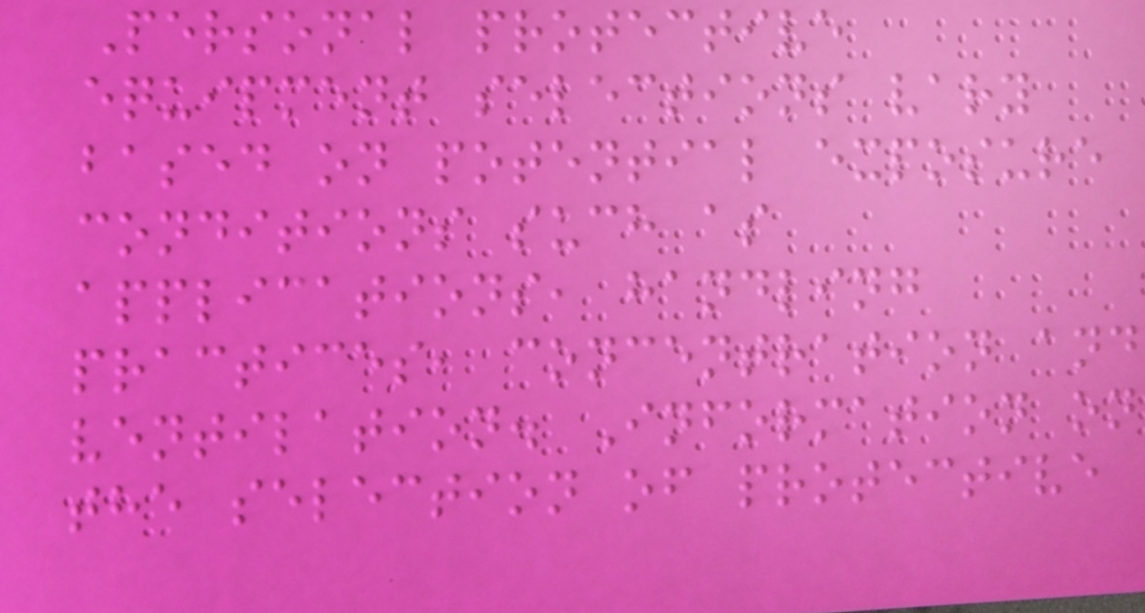Personal protective
equipment selections vary
based on potential exposure
conditions such as
applications, handling
practices, concentration and
ventilation. Information on
the selection of protective
